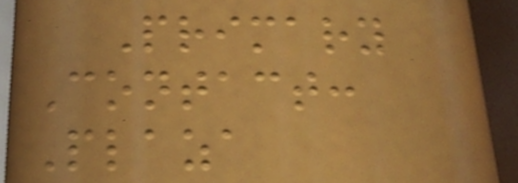Primary
Contact:
Plaza
